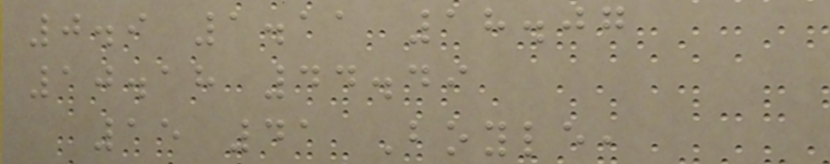0.9 1.11 18.07
10.18 44.49
15 41 Boyle,
